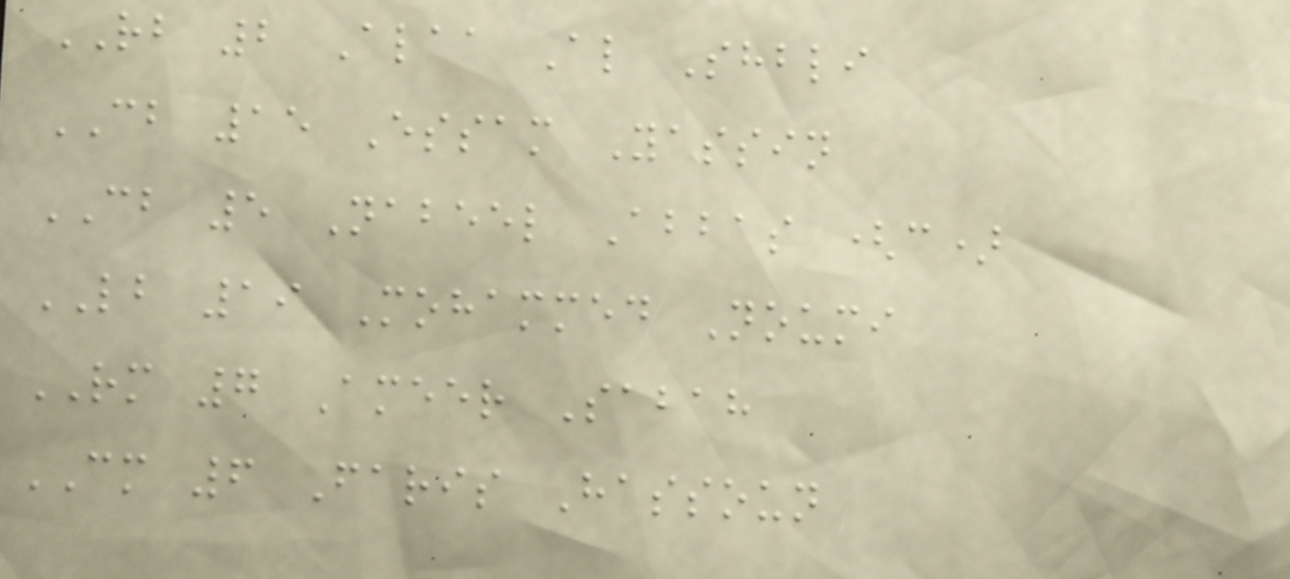RB 2 Alaa Al Shbli
CB 15 Essam Yassin
CB 5 Nabeel Abbas (c)
LB 19 Mohammed Noumi
RM 7 Ameer Sabah
CM 6 Faris Hassoun
